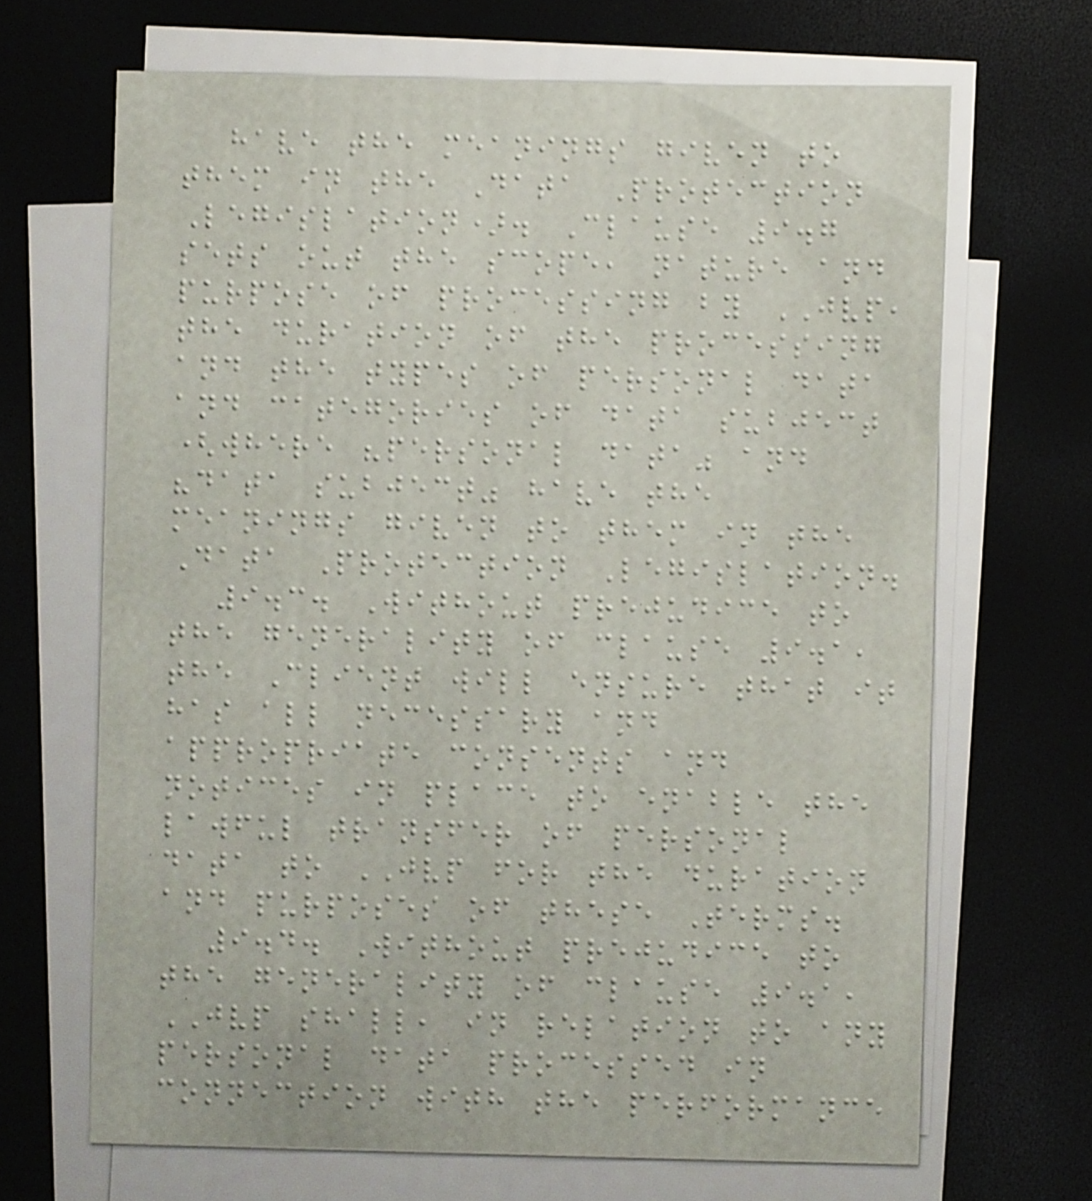have the meanings given to
them in the Data Protection
Legislation). Clause 9.7
sets out the scope, nature and
purpose of processing by JVP,
the duration of the processing
and the types of personal data
and categories of data subject
(where "personal data" and
"data subject" have the
meanings given to them in the
Data Protection Legislation.
9.3. Without prejudice to
the generality of clause 9.1,
the Client will ensure that it
has all necessary and
appropriate consents and
notices in place to enable the
lawful transfer of personal
data to JVP for the duration
and purposes of these Terms.
9.4. Without prejudice to
the generality of clause 9.1,
JVP shall, in relation to any
personal data processed in
connection with the performance
